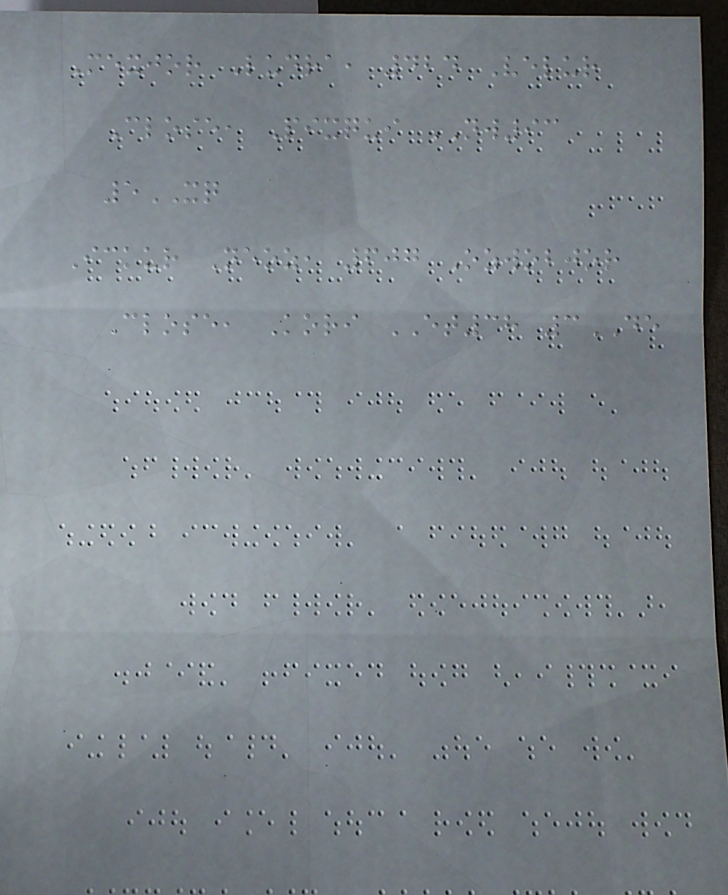Mexjor Ludra, 424 Velur
Close, Pixqui NW93
5XQ
Ickur Neoz, 607 Ozwobjor
Close, Kori ET38 3DE
